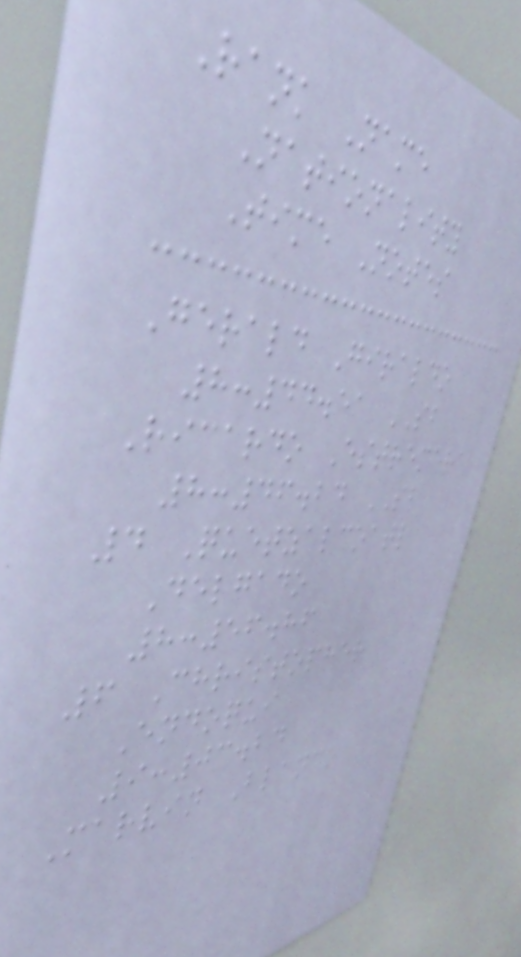Rank Name
Nationality
Time Notes
Gerald Giraldo
8:44.51 SB
Ricardo Estremera
8:46.24 SB
4 Quetzalcoatl
Delgado
8:56.86
6 Christopher
Endoqui
9:03.24
Marvin Blanco
